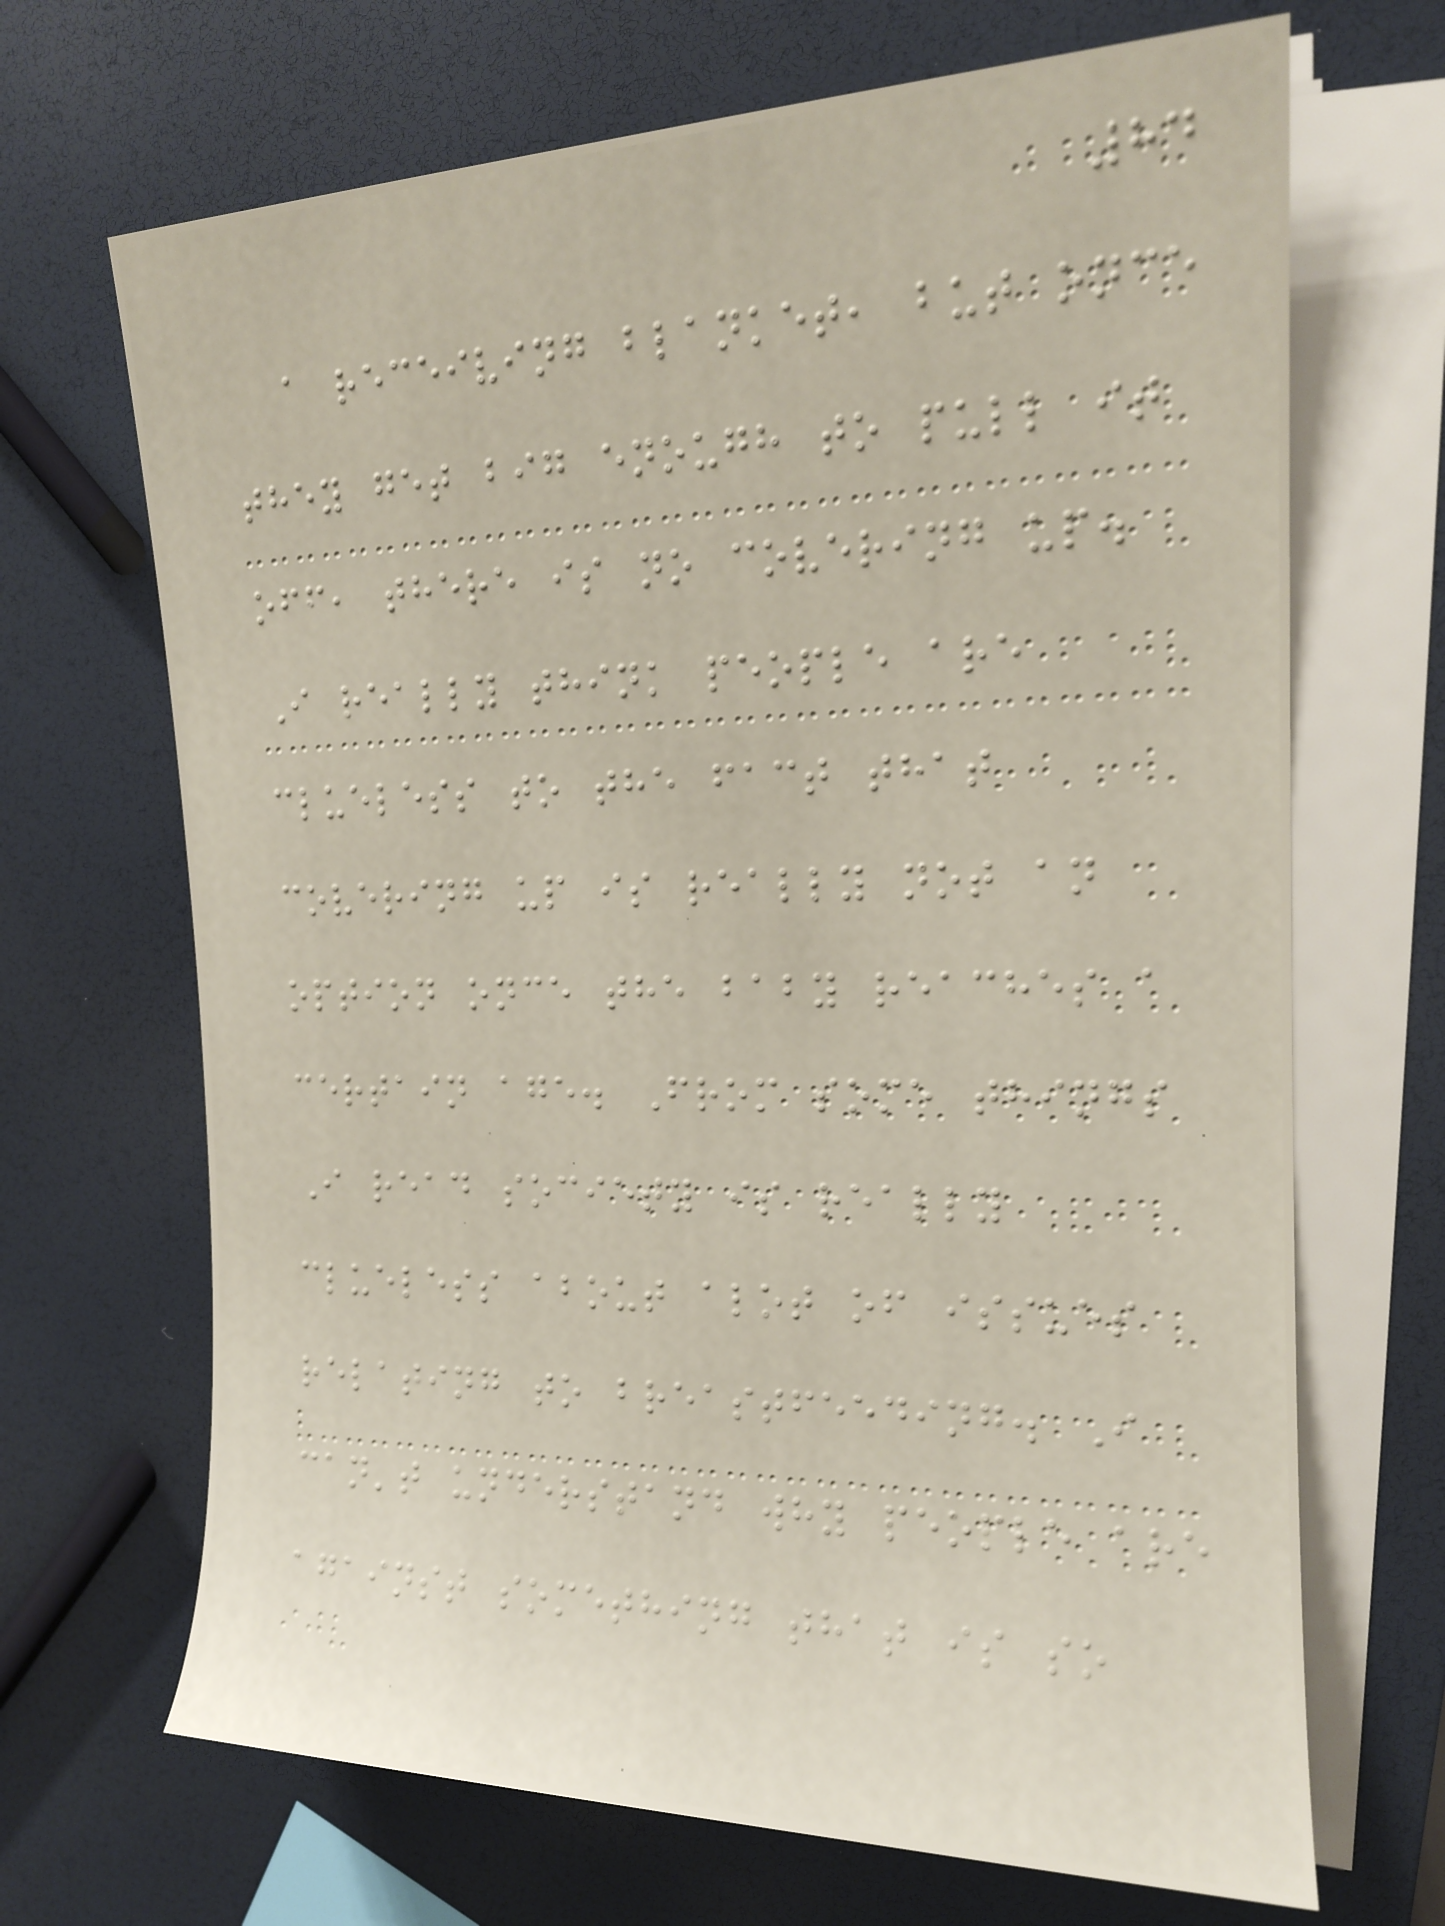84
a receiving blanket, but once
they get big enough to pull it
off, there is no covering up.
I really think people are
clueless to the fact that
covering up is really not an
option once the baby reaches a
certain age. From some things
I read society is really
clueless about alot of issues
relating to breastfeeding. I
can't understand why people are
against something that is so
